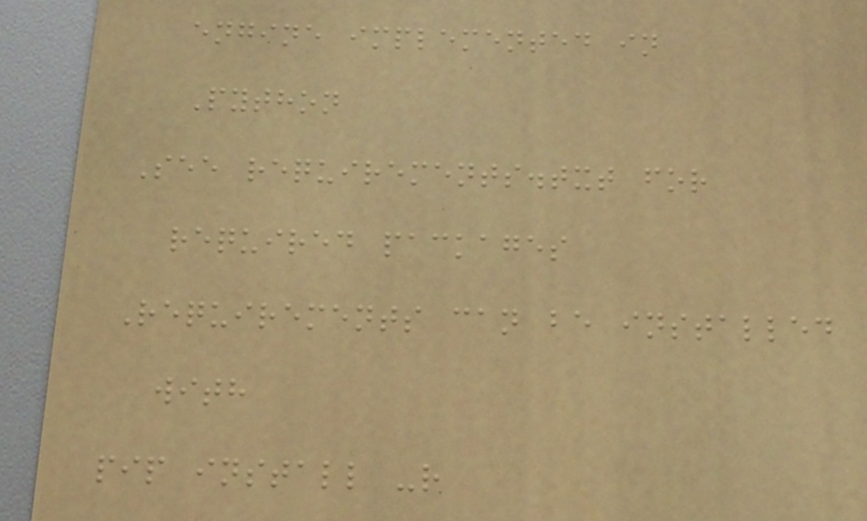engine implemented in
Python
See requirements.txt for
required packages
Requirements can be installed
with
pip install -r
